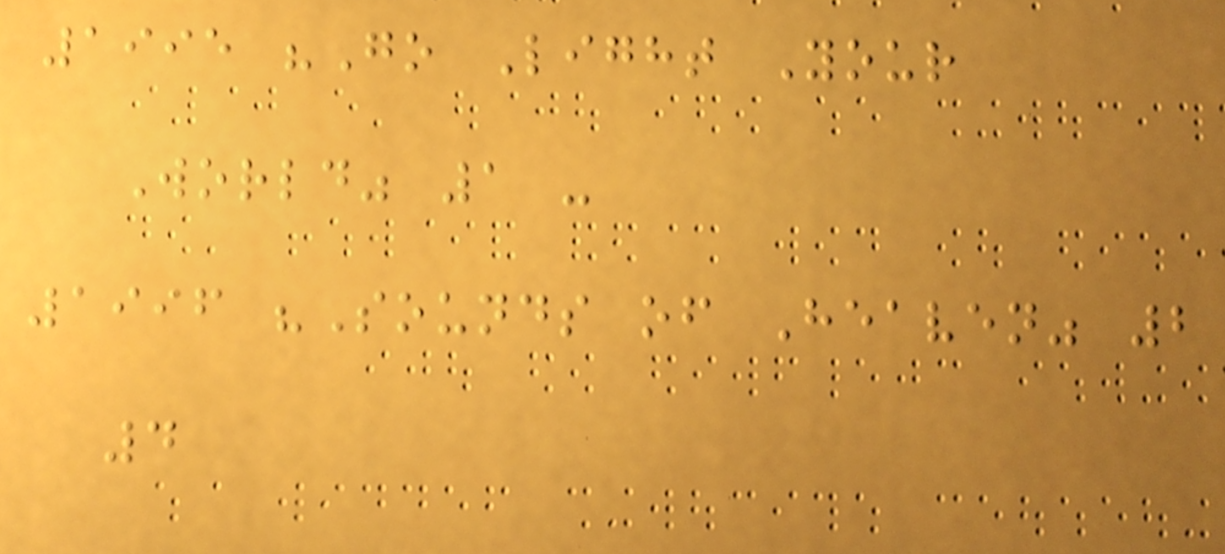1995 "Go Light Your
World" 1 -
1996 "Sounds of Heaven" 2
4
